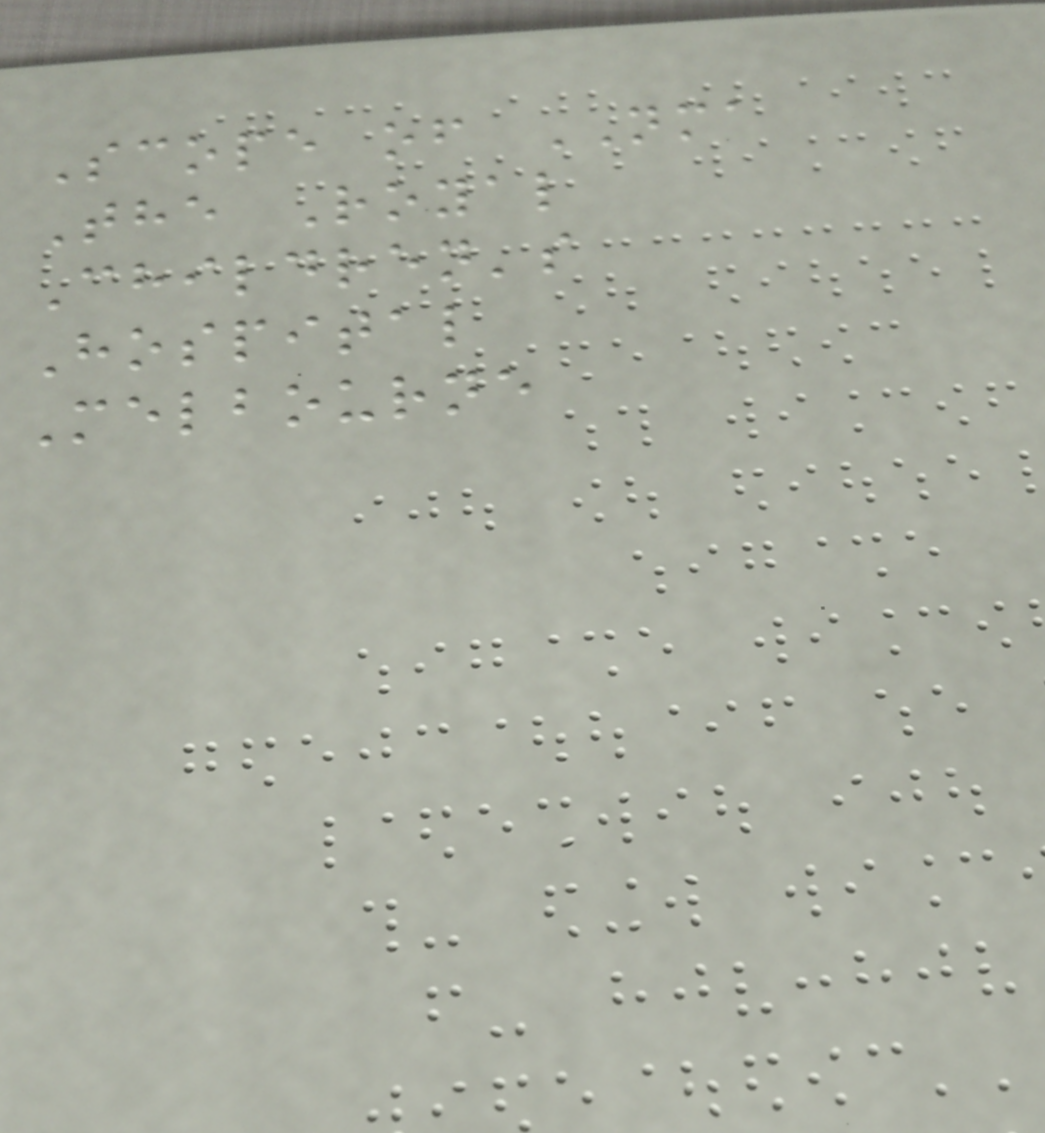Scope of NMA
The Royal
Children's
Hospital
Melbourne
